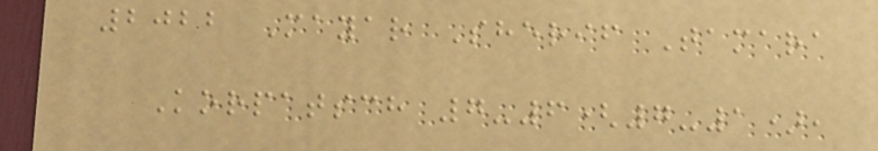2022 Mayar Sherif Tamara
Korpatsch 7-6(7-1),
